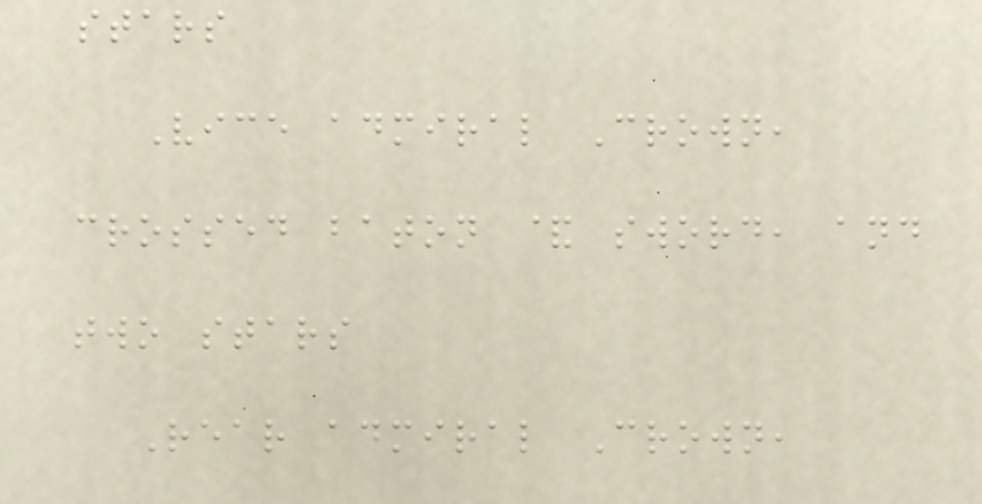stars
Vice admiral Crown,
crossed baton & sword, and
two stars
Rear admiral Crown,
